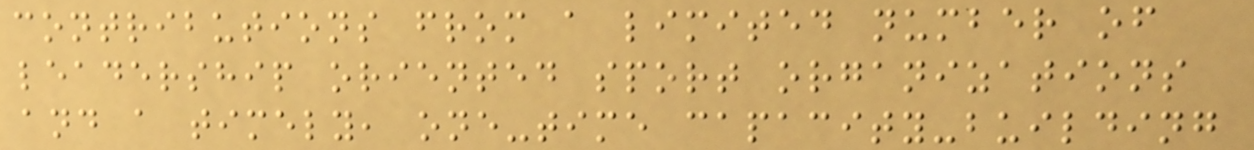contributions from a limited number of
leadership oriented sport organizations
and a timely, one-time capacity-building
